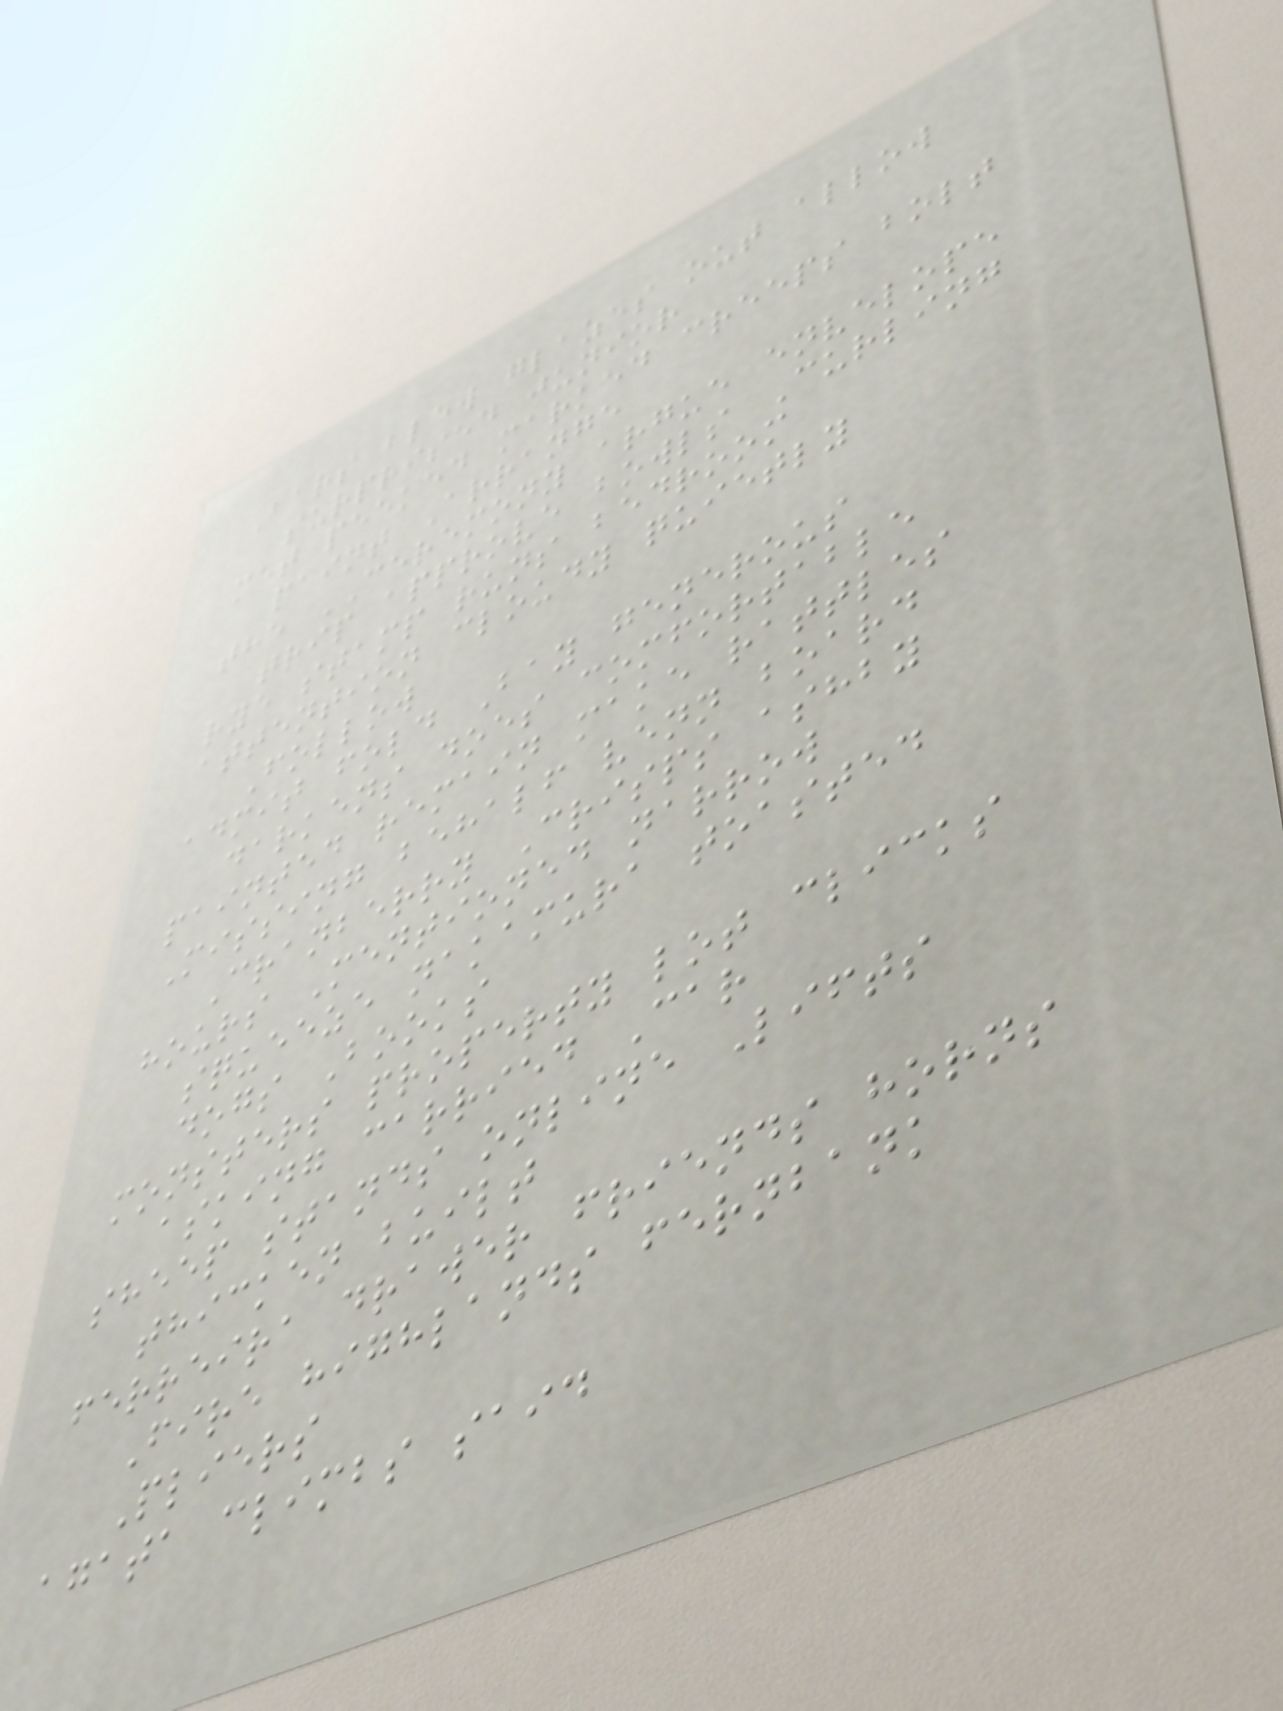Bars blew glazes out allow
surprised junior
met peeked marked creeps bolt
paint Arrange
the CEREMONY argue envelope
trip approve bowls Curling
rye stamp runs bedroom
attention cloudy quietly
Follow
admit fold Bay generous
darkens does comfortable
painted remain make rattles
Missing behalf venn board
Cranberry Crisps ashby
hours Mentioned narrow
squeeze nakamura toasted
dogs Books
monsters property lot clicks
asking carried Car
sheep stands online Lifts
thicken built
ferreira drawer friends horns
Fire highlands fernbank
Pliers
agata climbs said
